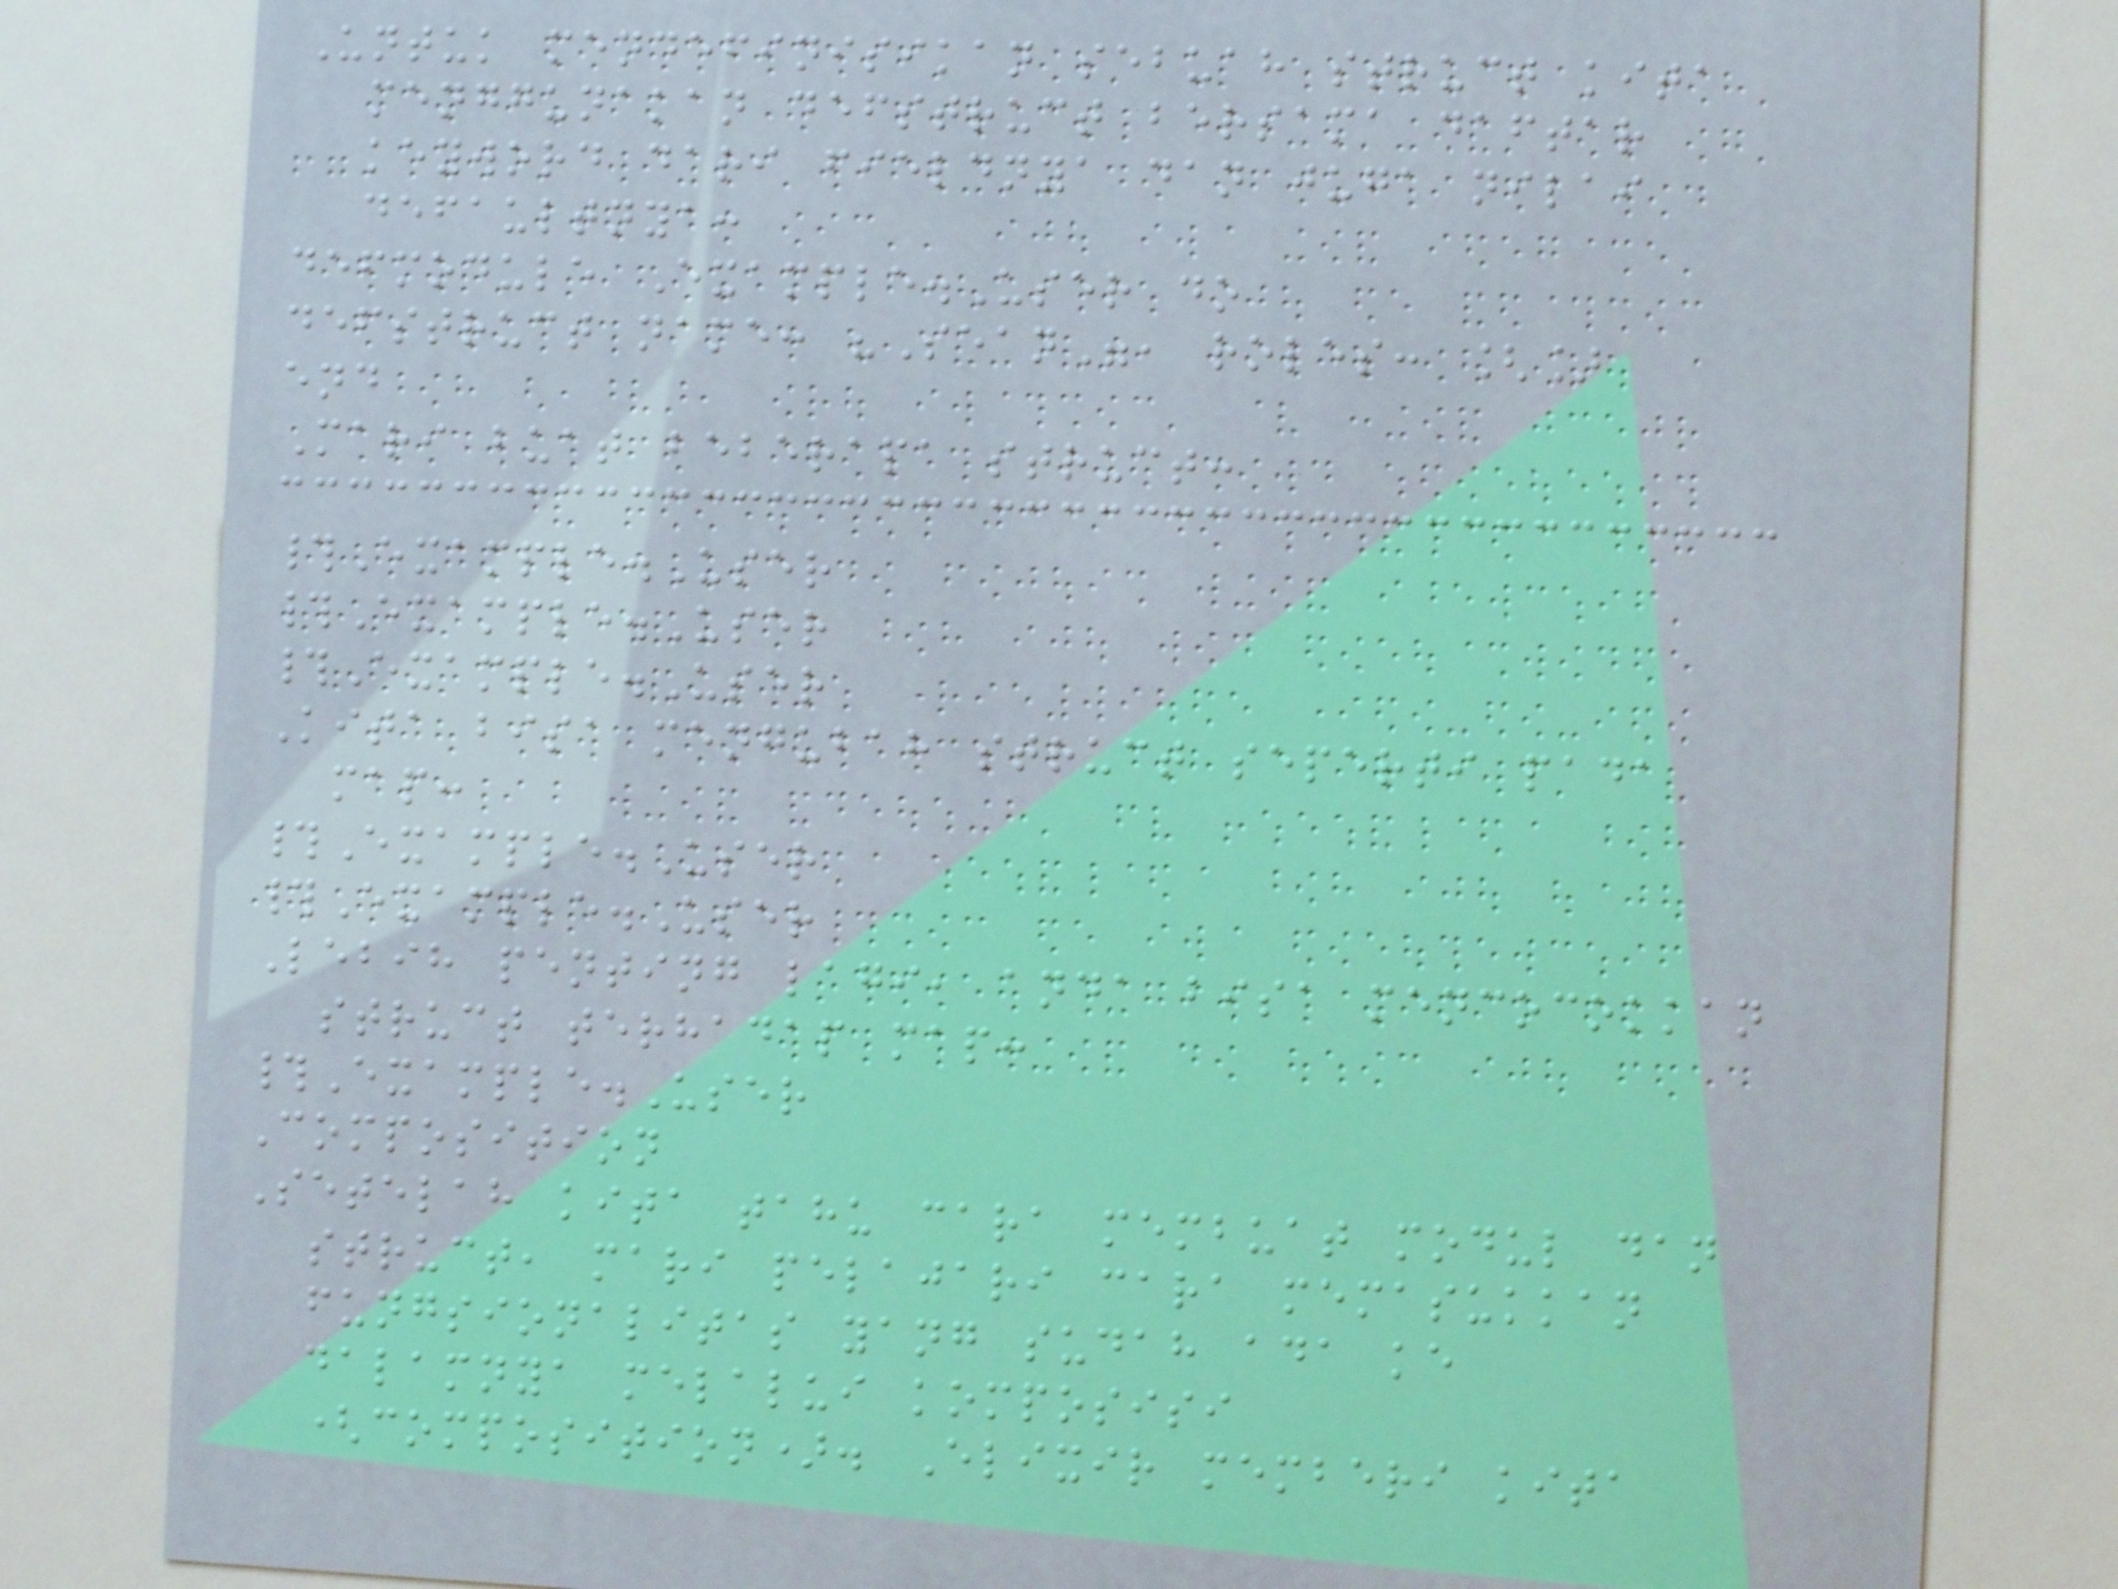Untuk mendefinisikan sebuah struct kita
menggunakan defstruct bersama daftar
keyword dari fieldnya dan juga nilai
defaultnya:
defmodule Example.User do
defstruct name: "Sean", roles: []
end
Mari buat beberapa struct:
#Example.User
#Example.User
#Example.User
Kita bisa mengubah struct seperti pada
map:
#Example.User
#Example.User
Lebih penting lagi, anda bisa mencocokkan
struct terhadap map:
#Example.User
Composition
Setelah kita tahu cara membuat modul dan
struct, mari pelajari cara memasukkan
fungsionalitas yang sudah ada ke
dalamnya melalui komposisi
(composition). Elixir memberi kita
